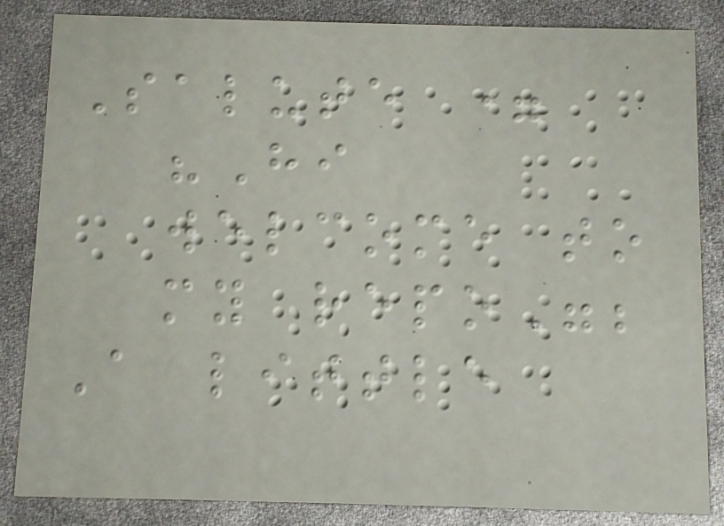Salute =
"Hi
welcome to
my repo";
A little
